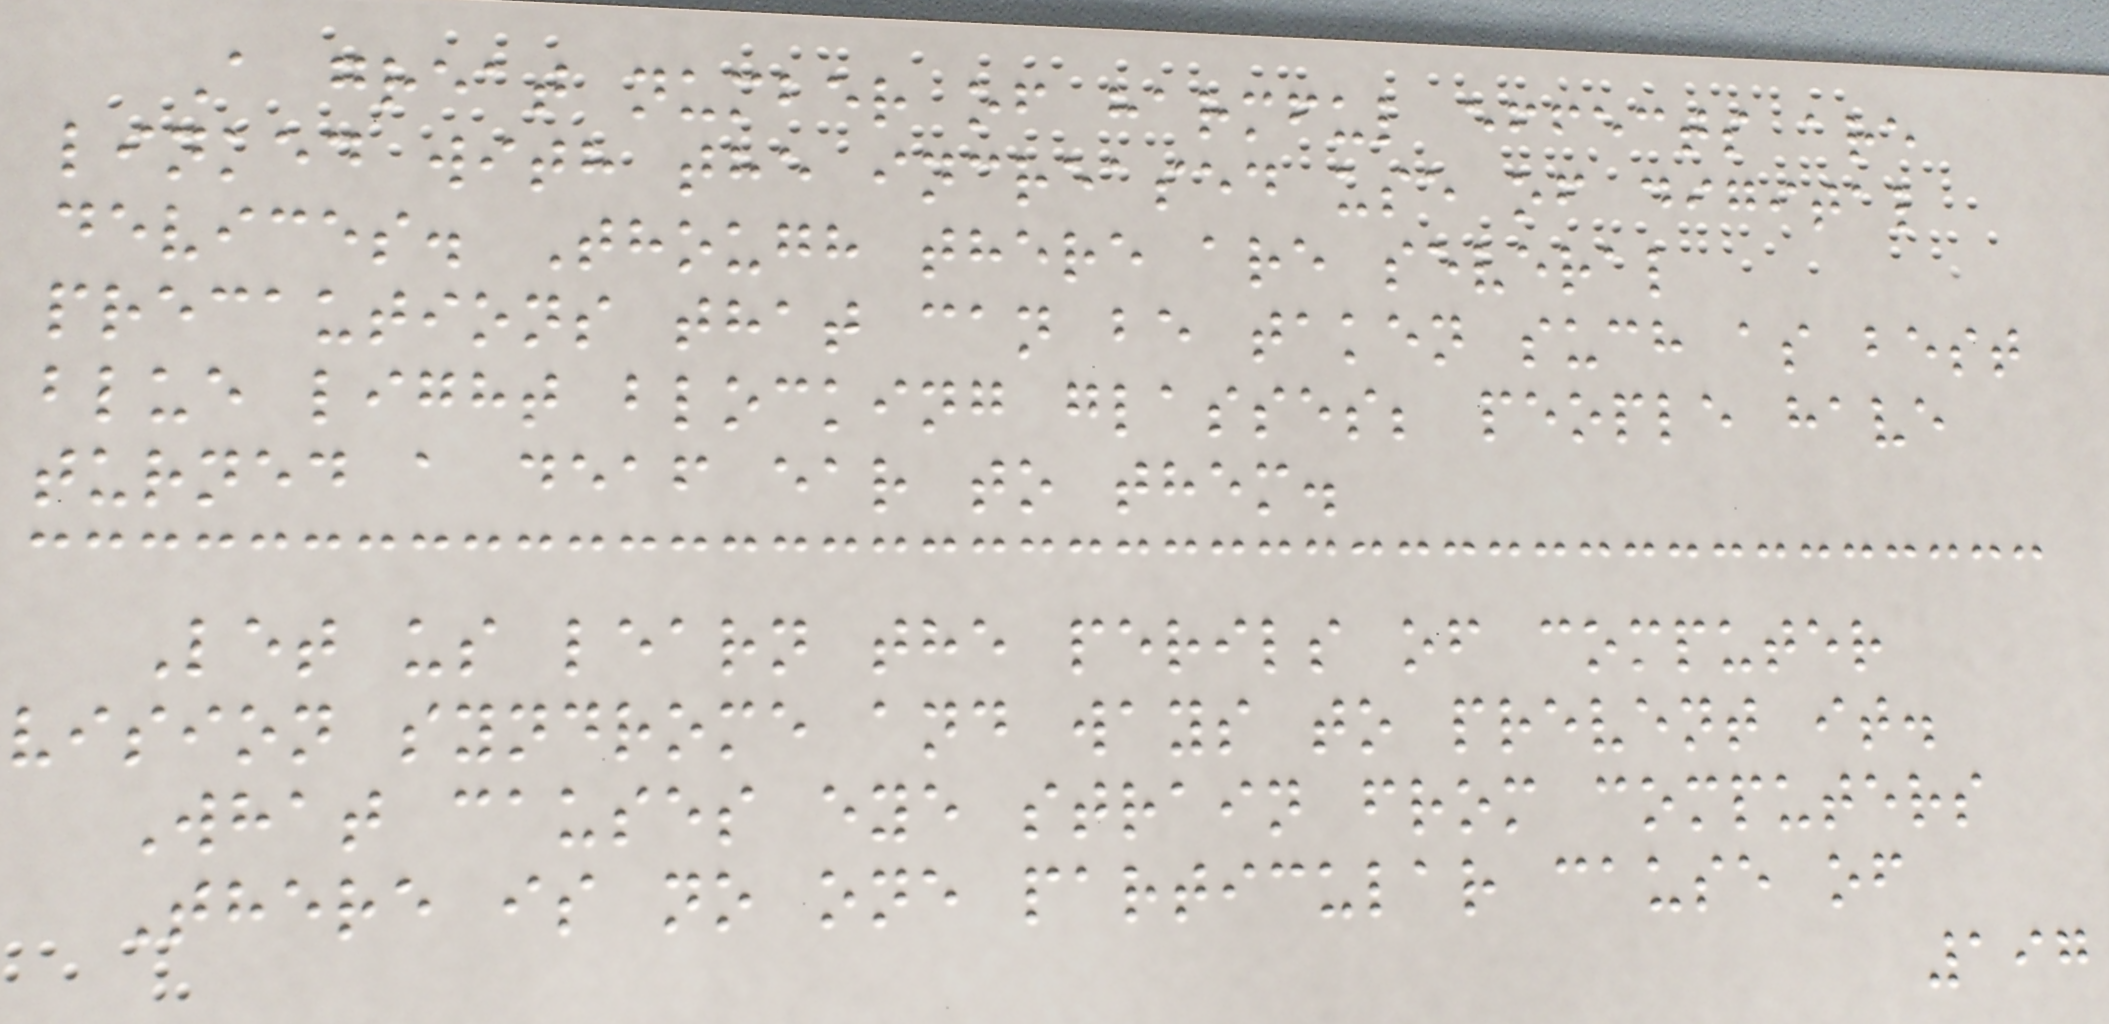A great number of harmful effects are
linked with the increased use of digital
devices. Though there are several
precautions that can be taken such as best
blue light blocking glasses; people have
turned a deaf ear to them.
Let us learn the perils of computer
vision syndrome and ways to prevent it.
What causes eye strain from computers
There is no one particular cause of
197
